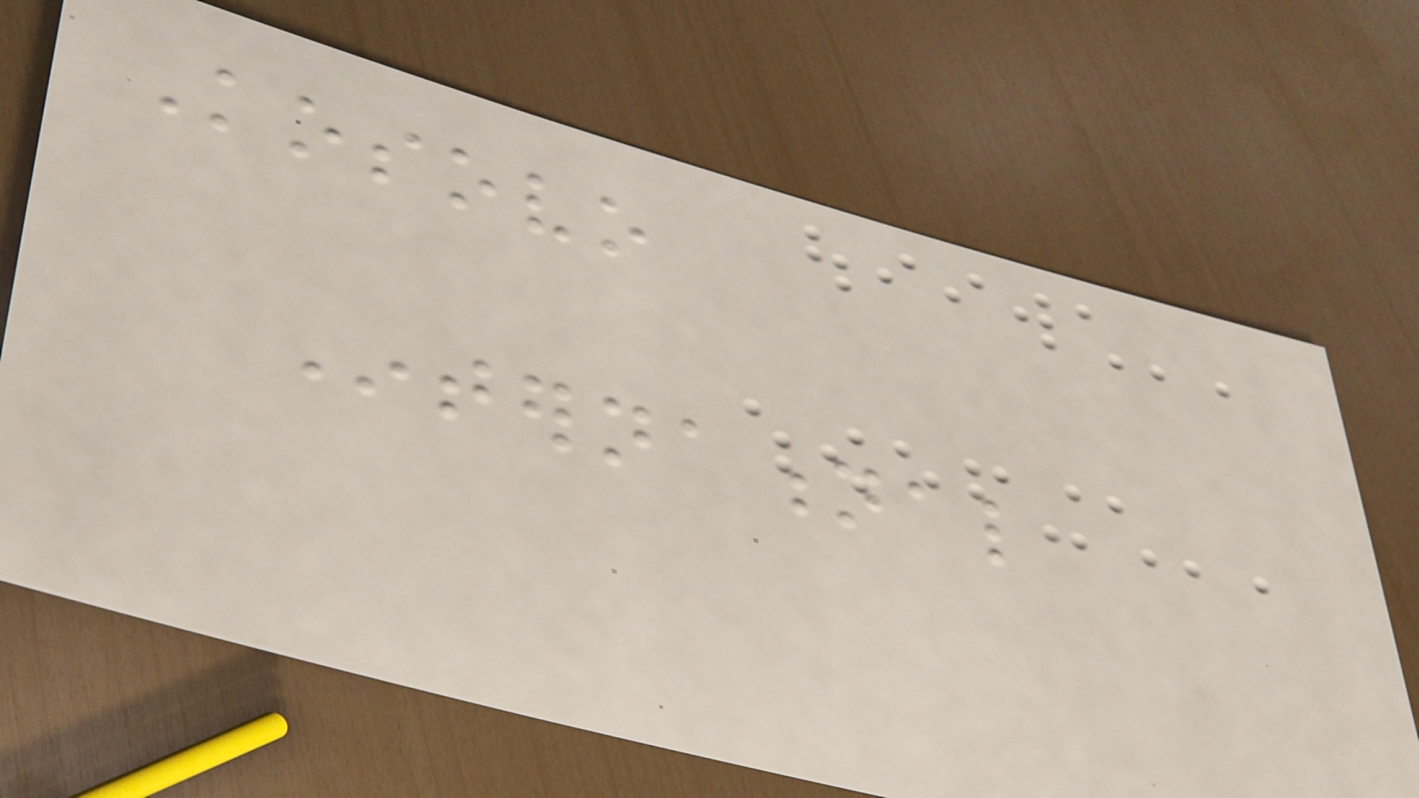Kosovo
International
